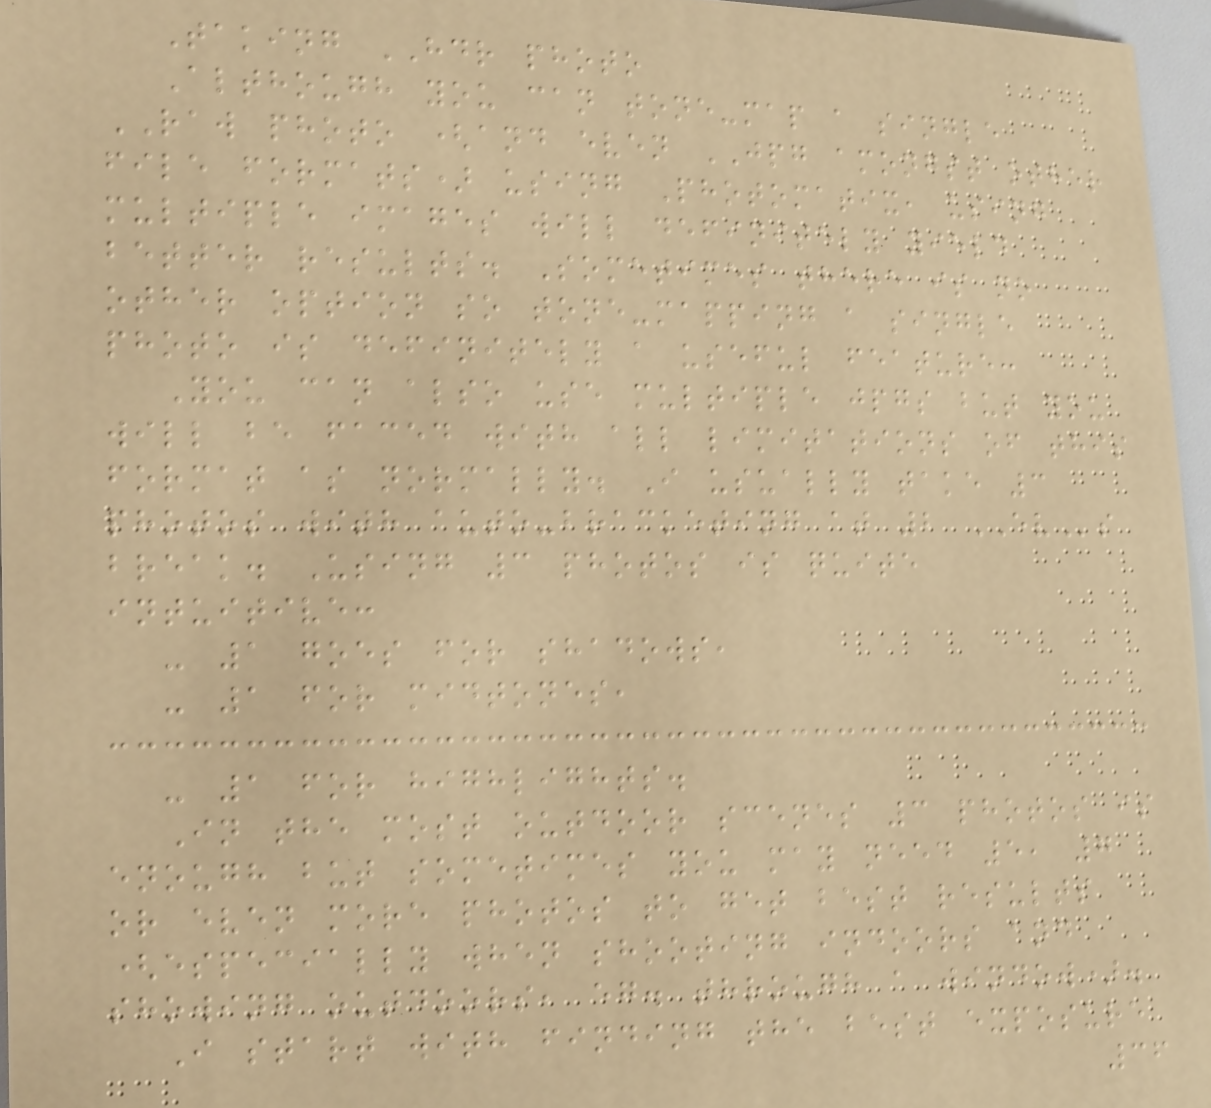Taking HDR photo
Although you can tone-map a single
RAW photo (and even JPG amongst other
file formats) using Photomatix, using
multiple images will definitely yield
better results. Sometimes there is no
other option so tone-mapping a single
photo is definitely a useful feature:
You can also use multiple jpgs but you
will be faced with all limitations of this
format as normally. I usually take 3
photos with auto-bracketing at 2 EVs
break. Using 3 photos is quite
intuitive:
- 1 goes for shadows,
- 1 for midtones,
- 1 for highlights.
In the most outdoor scenes 3 photos is
enough but sometimes you may need 5, 7
or even more photos to get best results
(especially when shooting indoors and
showing outdoors, eg. through a window).
I start with finding the best exposure
36
